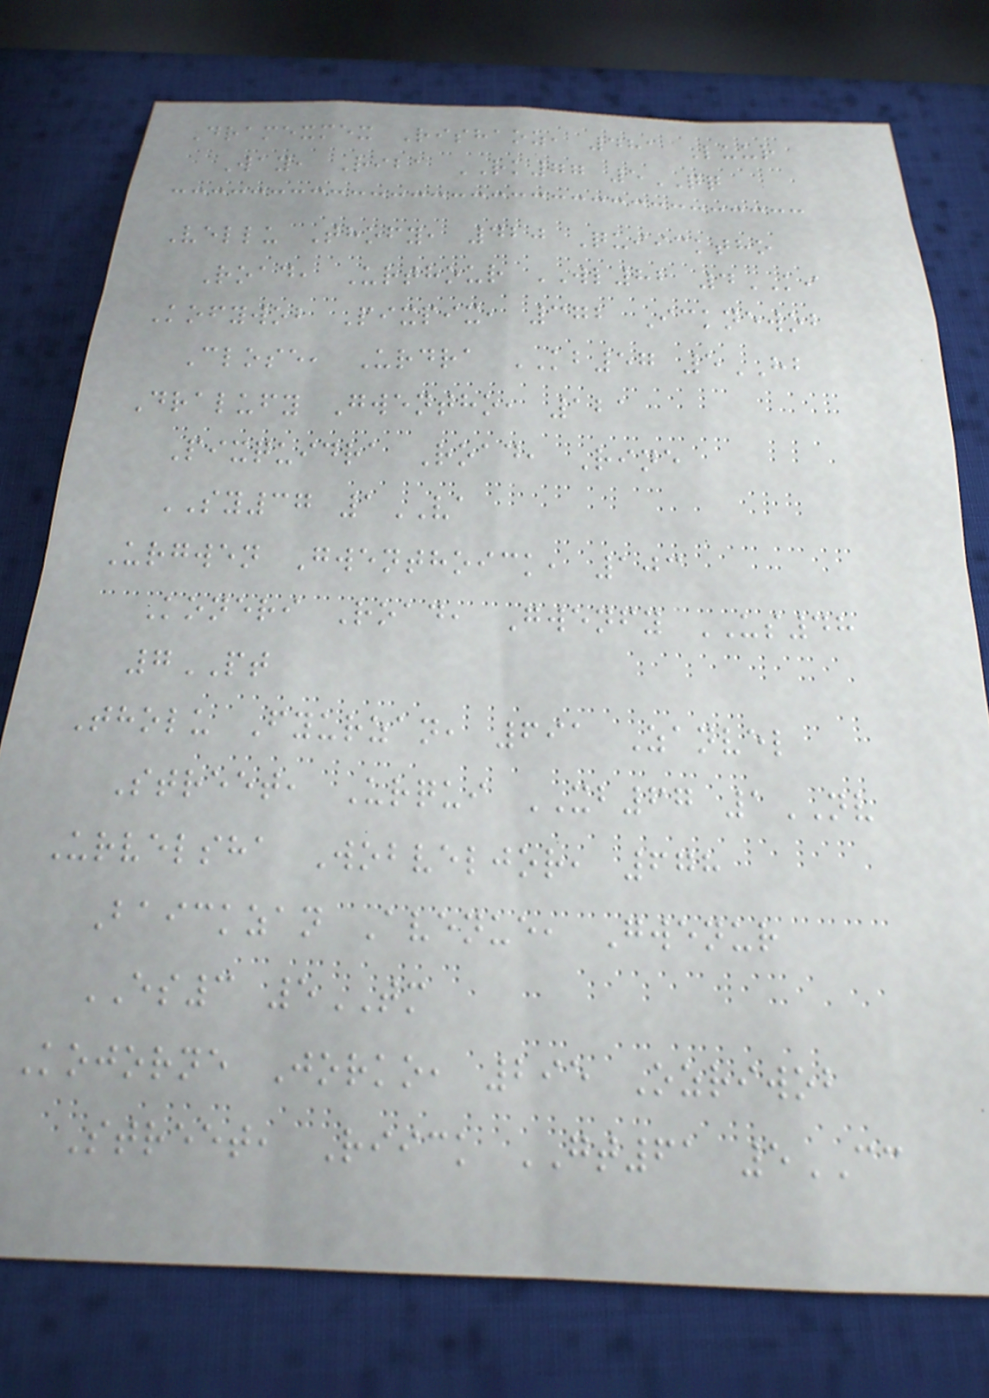Dramexmex Rishaoz, 481 Luur
Way, Riba RK77 5QQ
Vellu Thofy, 420 Quiicktho
Road, Urthour WL82 4KI
Kofywob Pixpix, 372 Icknewob
Close, Urdra KB57 5HB
Dralufy Gwentho, 121
Pixquidra Road, Rine
SY37 1VA
Urgwen Gwenthoick, 103
Koneri Road, Gwenfy US48
7PT
Tholu Fyurzan, 691 Zanvel
Street, Urqui XB67 1NV
Urvelsha Wobveljor, 678
Baickzan Avenue, Gwenur
ES3 5TM
Kojorne Jorko, 295 Ozriwob
Street, Riick GT61 5CC
